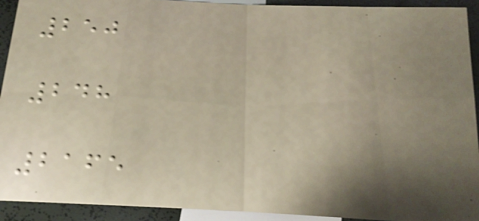250
248
2165
